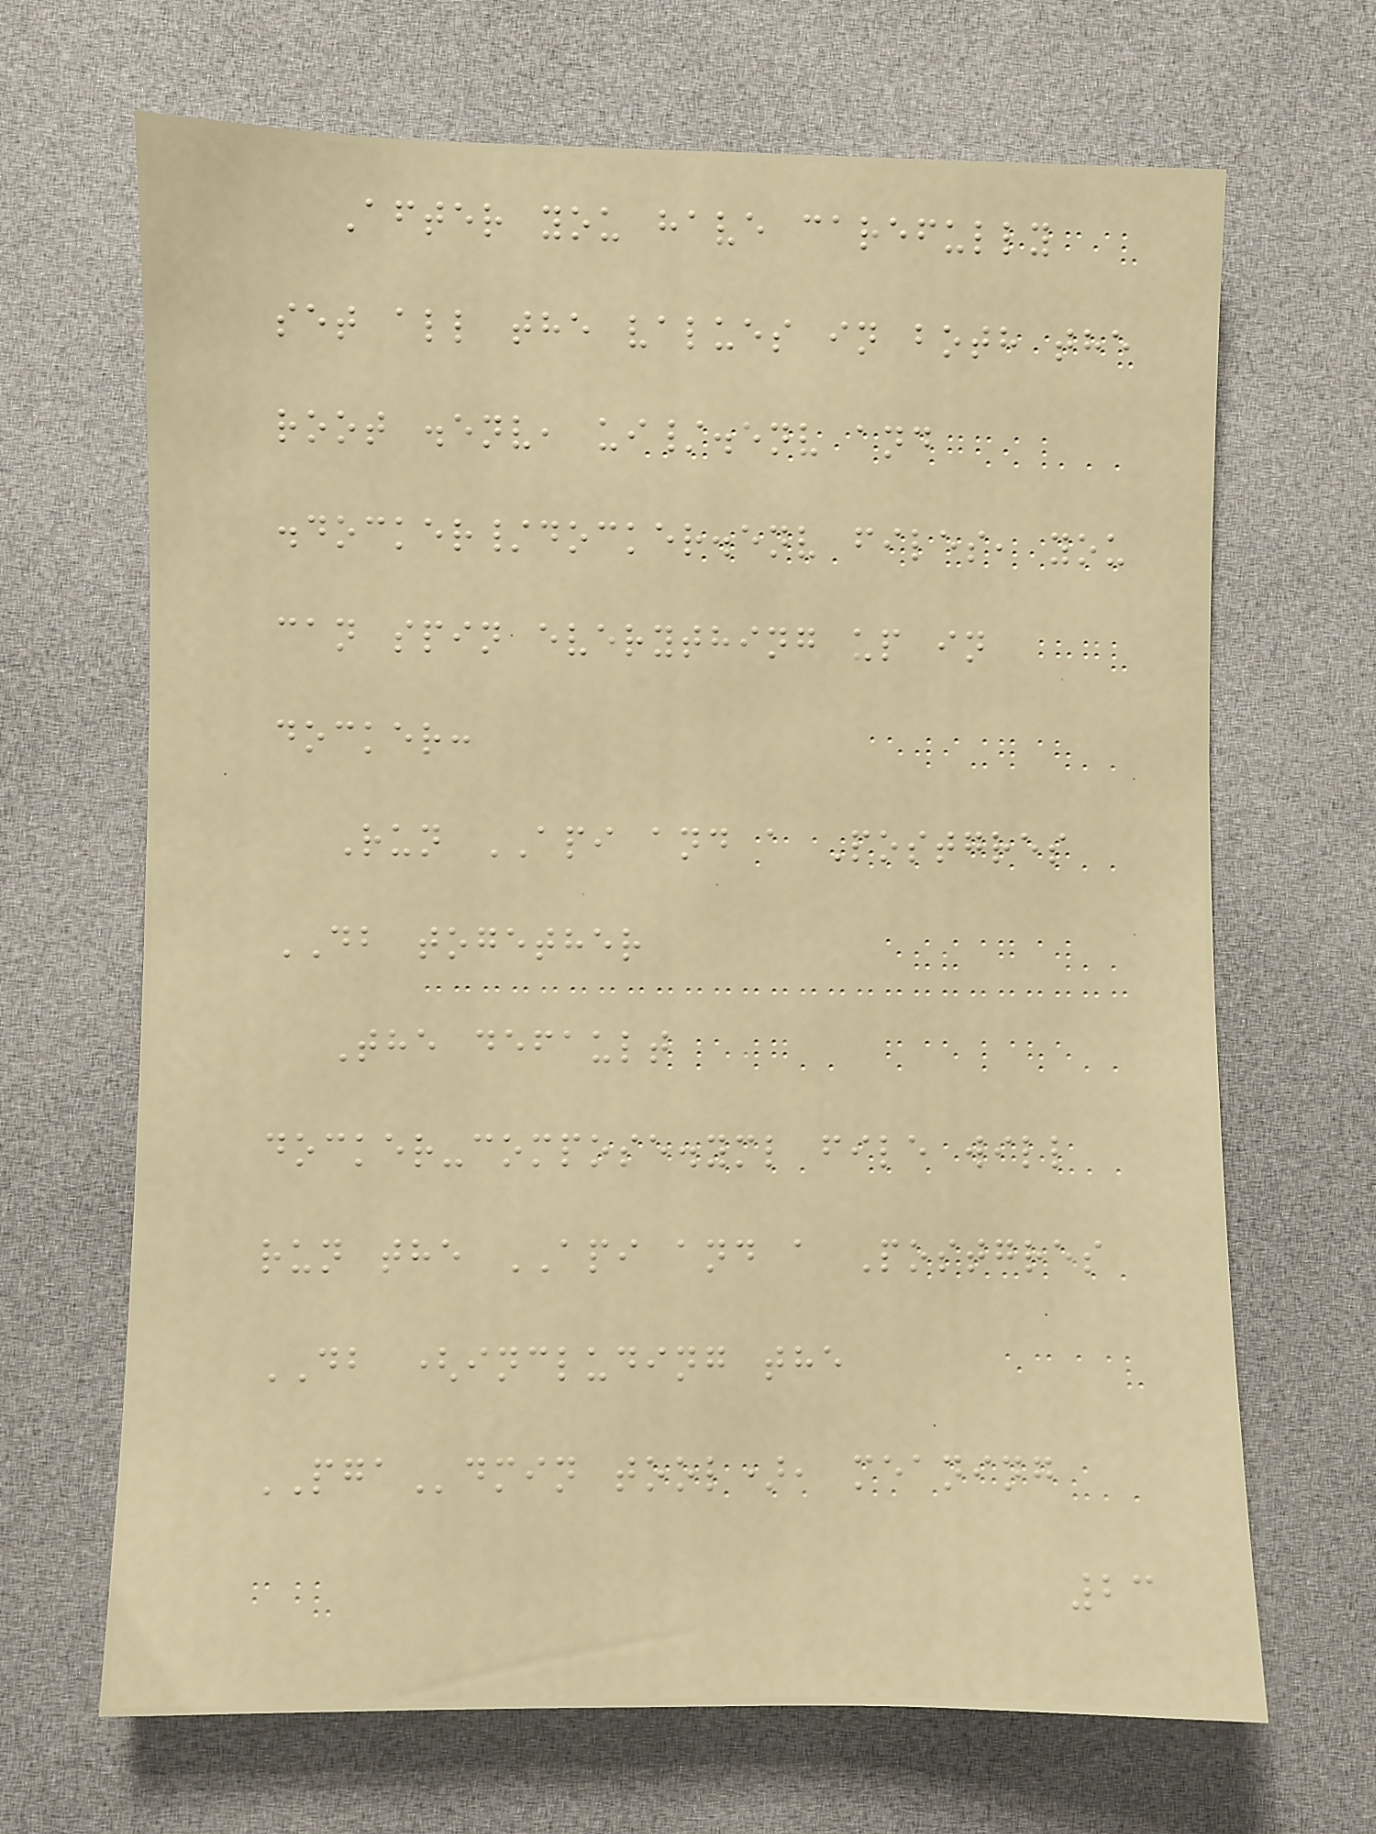After you have carefully
set all the values in both the
root .env, ui/.env and
.docker/docker.env files, you
can spin everything up in
docker:
Run API and a Postgres
DB together
The default
docker-compose.yml file will
run the API and a Postgres
DB (including the
PGAdmin tool), meaning
23
